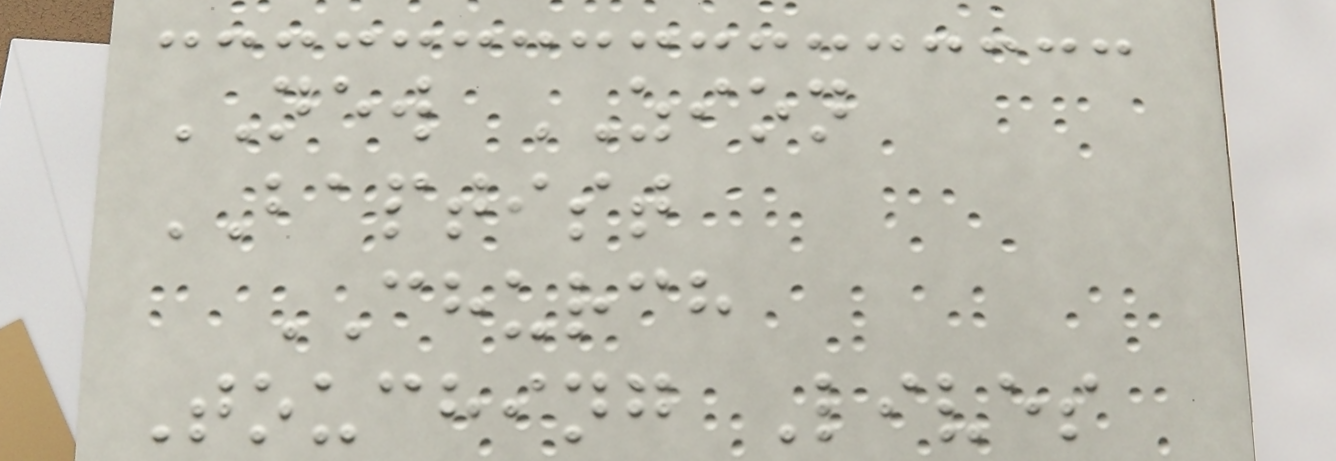NEW ZION
BAPTIST
CHURCH
Touching Lives
